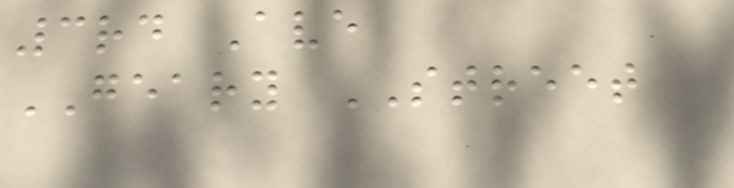3rd Ave
GEARY STREET
